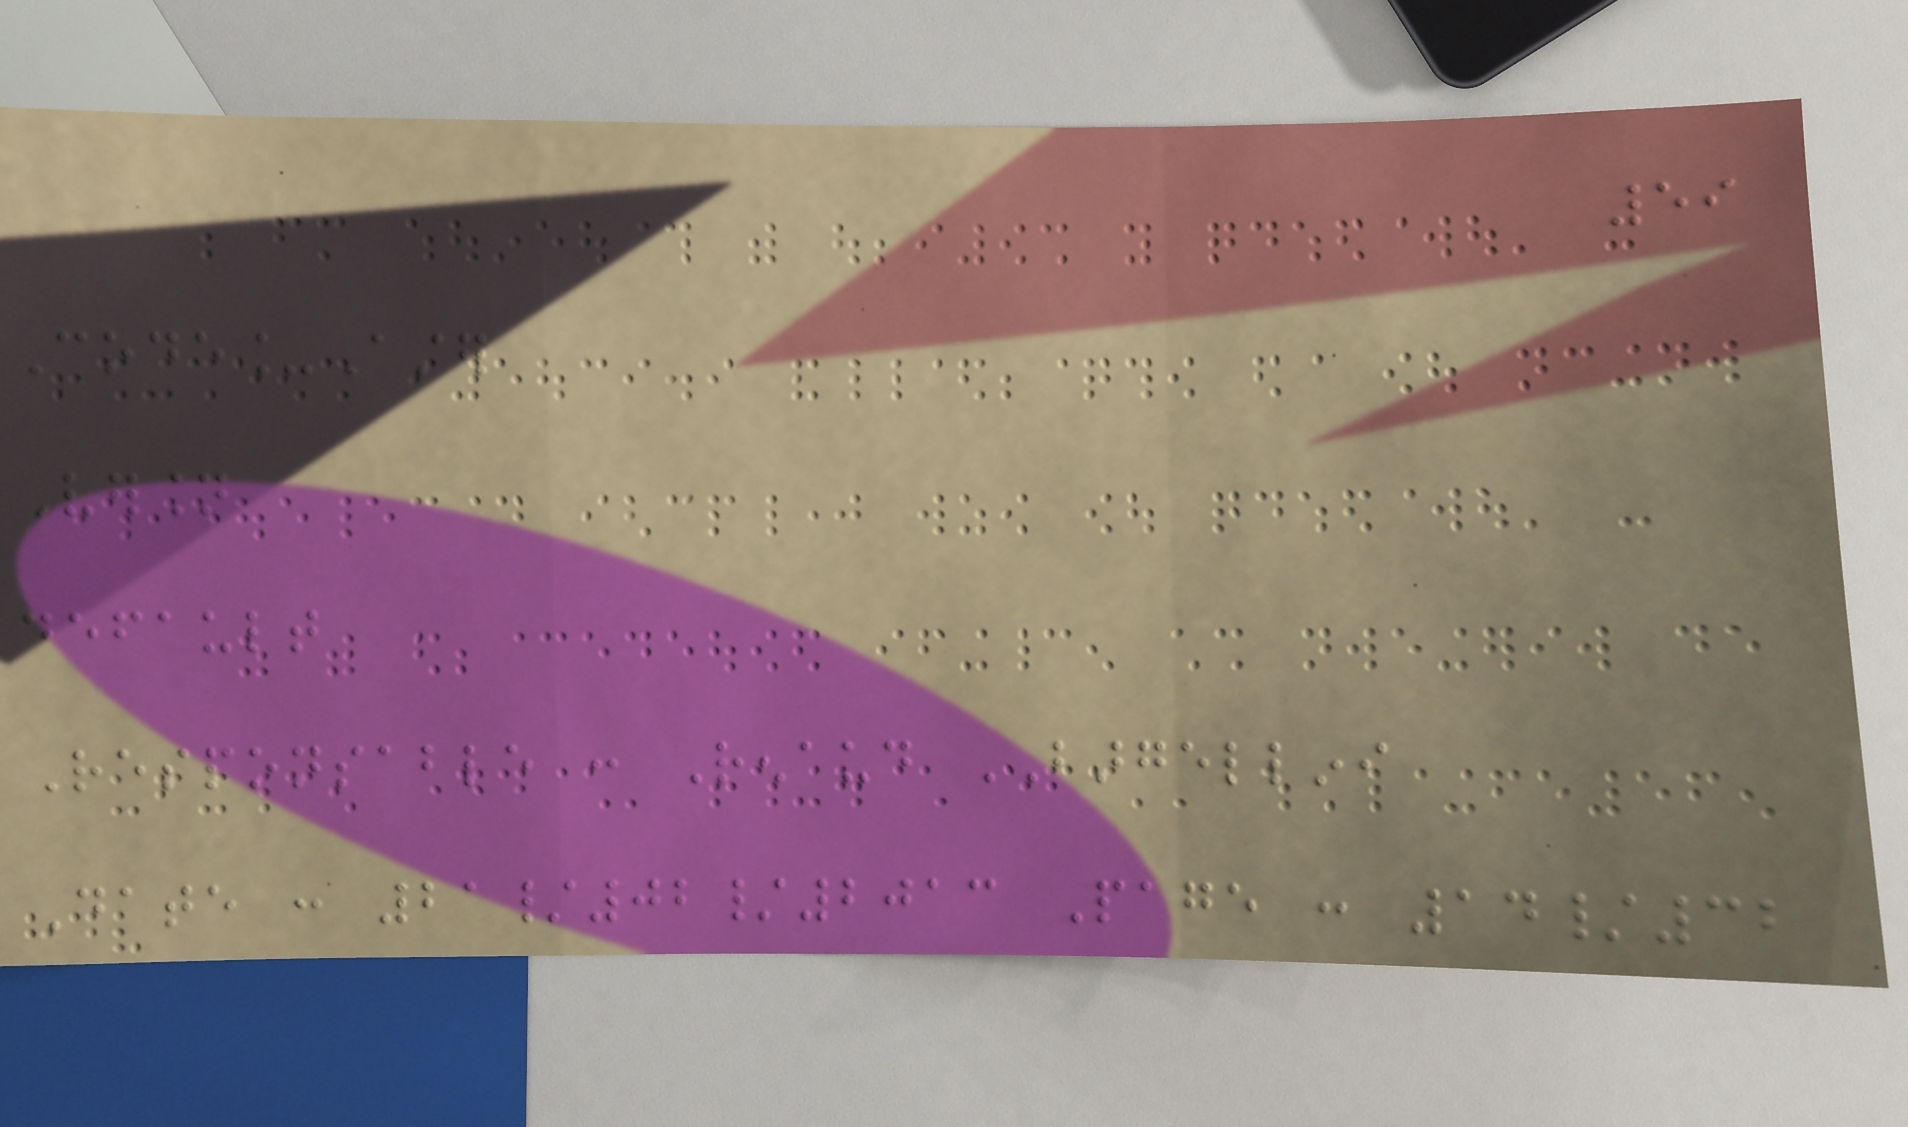59
Code_Aster
Version
default
Responsable : Renaud BARGELLINI
Date : 21/02/2013 Page : 14/32
